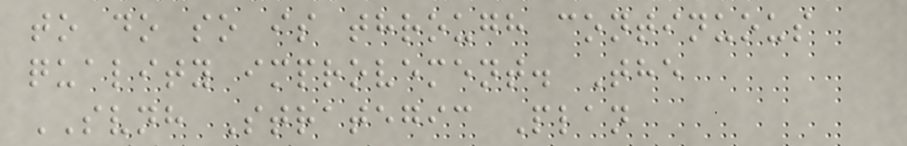to do so is through continuous
quality improvement. The
SVNH Strategic Plan
